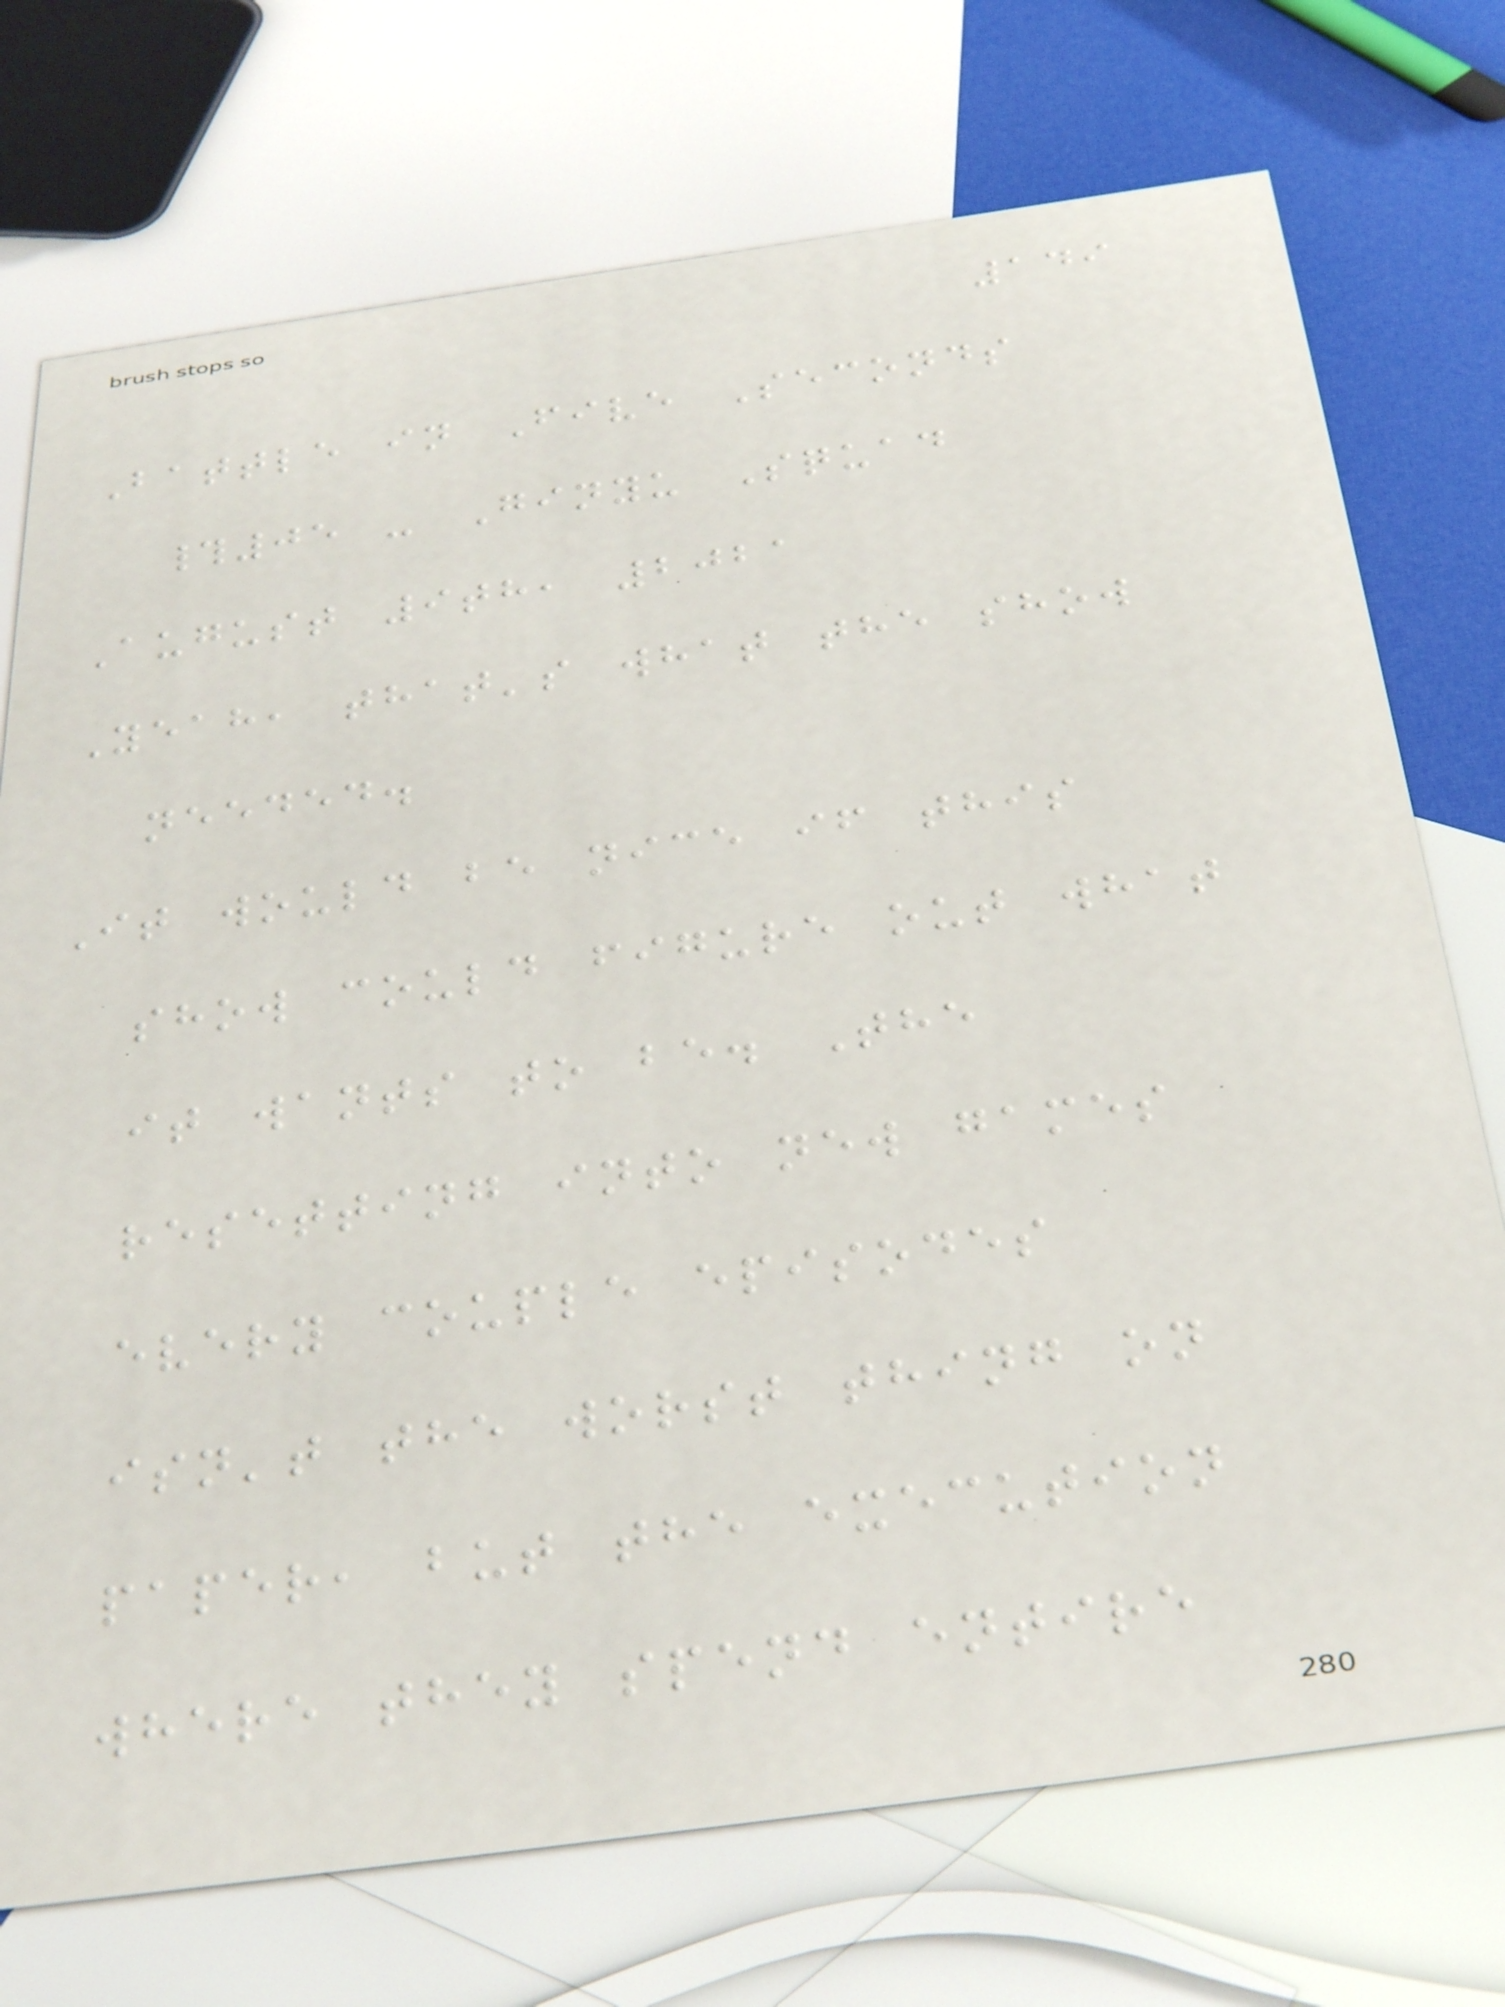149
Battle in Five Seconds
#05 - Ginyu Squad
August 9th, 2021
Yeah, that's what the show
needed.
It would be nice if this
show could figure out what
it wants to be. The
resetting into new games
every couple episodes
isn't the worst thing on
paper, but the execution
where they spend entire
